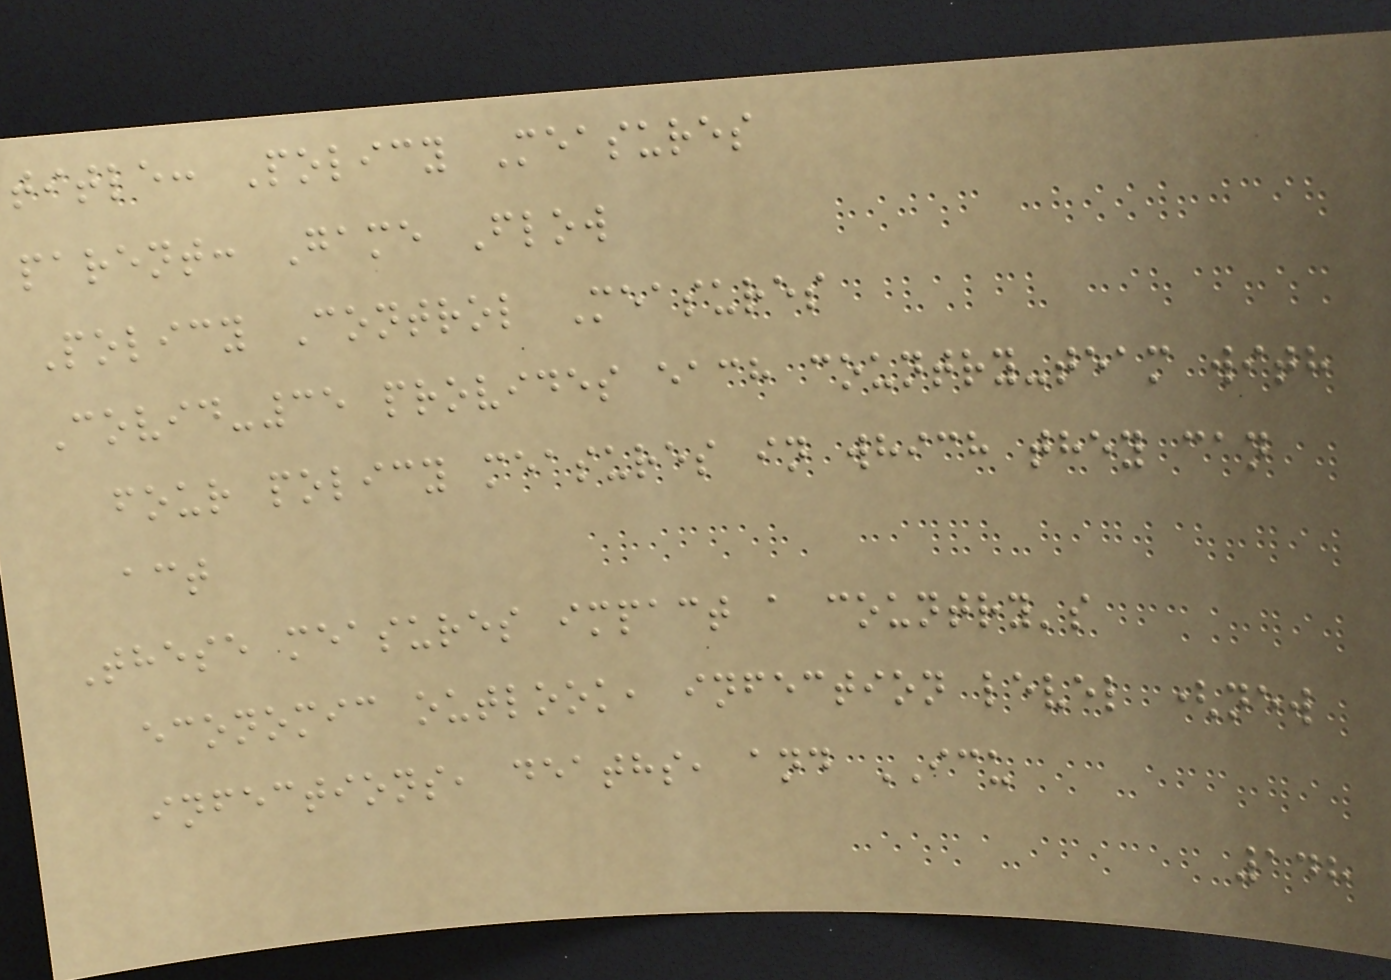title: Policy Measures
parent: Game Flow
Policy Control Measures
Covid-35 provides each country-team with
four policy measures in which they can
act
These measures impact a country's
economic outlook, infection level (new
infections, deaths, and ICU
148
